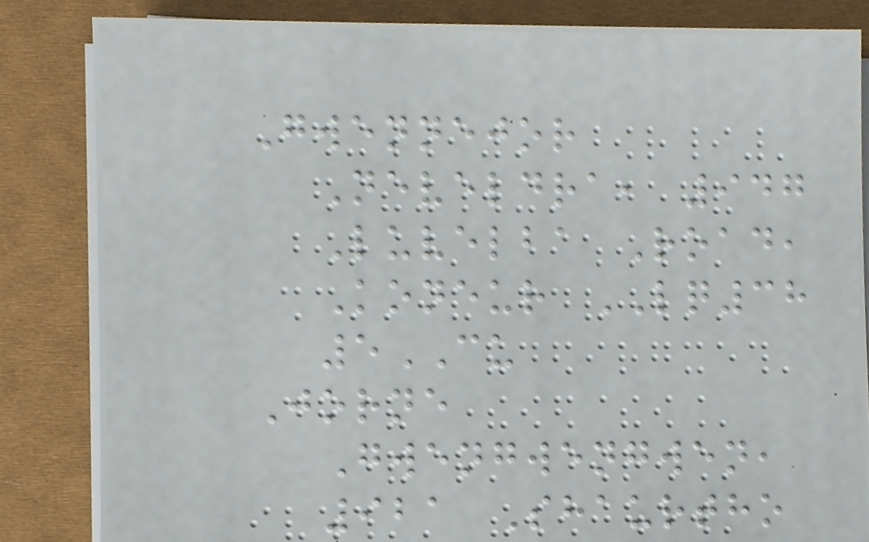Gwennejor
Neveldra, 947
Luvelba Road,
Koneur LQ38
5CU
Jorne
Gwengwengwen,
921 Shaurtho
